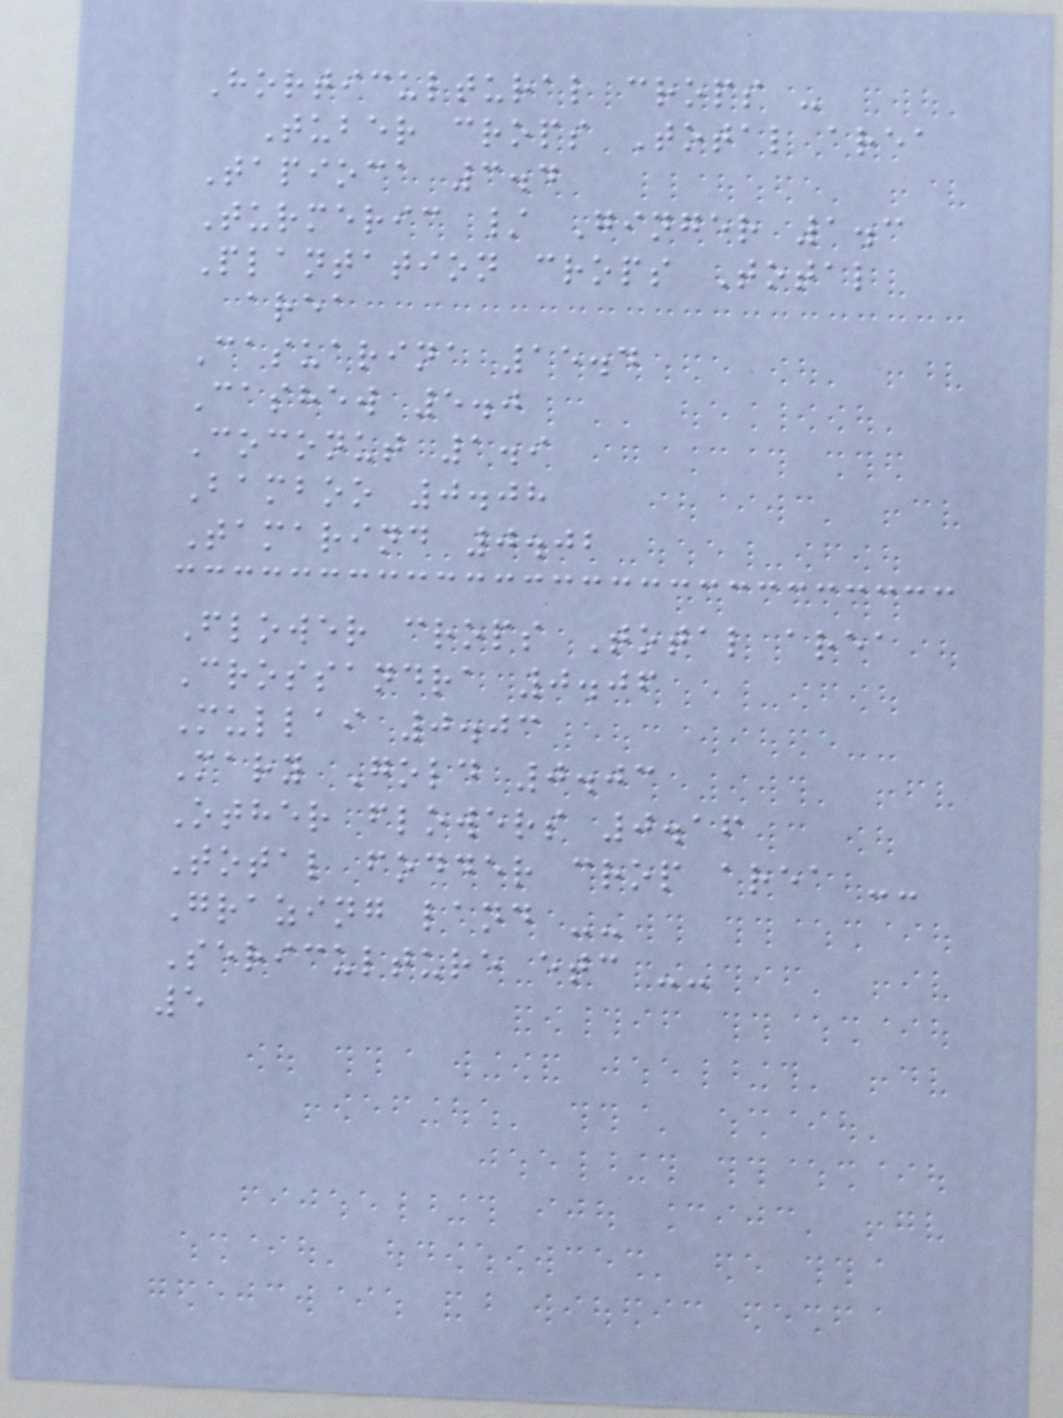Horticultural crops -
Tuber crops Total area
Tapioca 3.4
Turmeric / Ginger 1.3
Plantation crops Total
area
Casuarina 15.4
Cashew 5.0
Coconut 1.9
Bamboo 0.08
Tamarind 0.02
Flower crops Total area
Crossandra 0.06
Mullai 0.03
Mary Gold 0.03
Other flowers 0.16
Total fodder crop area --
Grazing land --
Sericulture etc --
5
